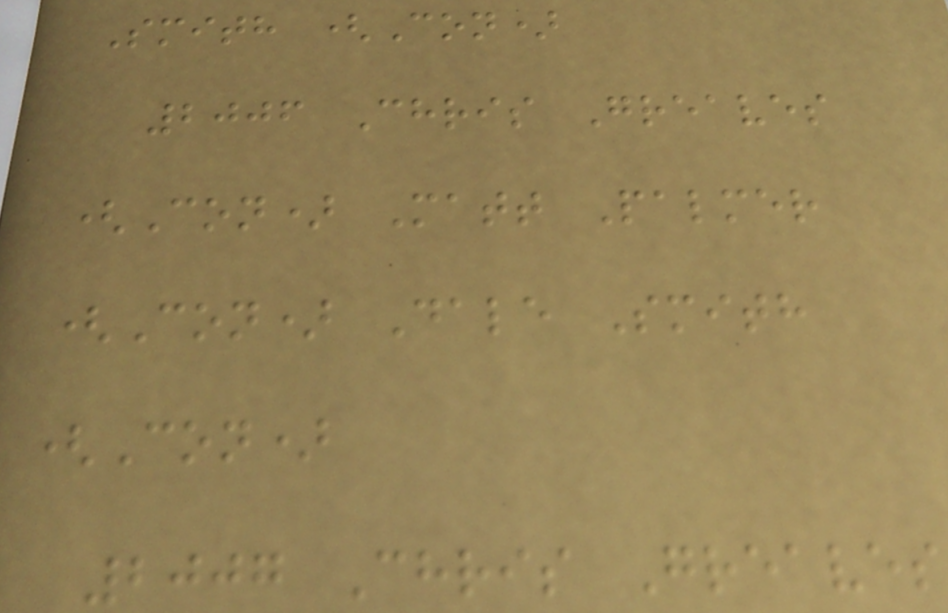Smith (Con)
2006 Chris Greaves
(Con) Matt Palmer
(Con) Dale Smith
(Con)
2007 Chris Greaves
